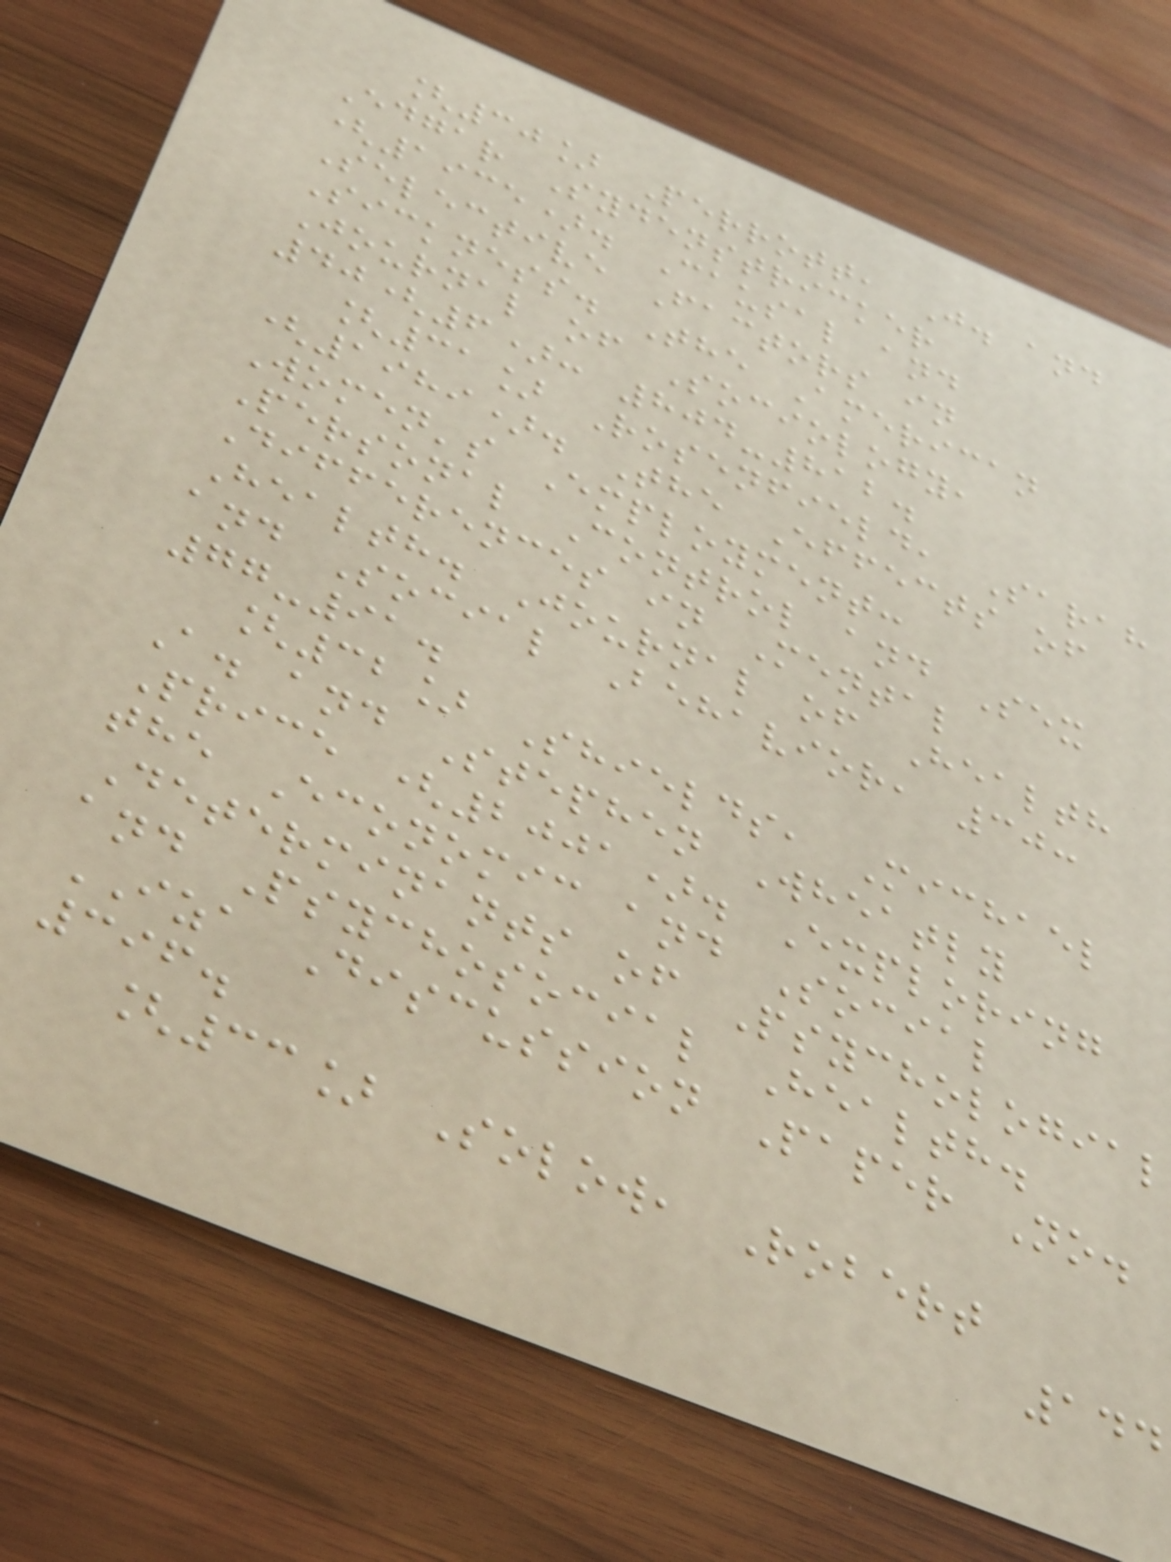[30] Perrott, J. and
Edgar Sydenstricker
(1935). Causal and
Selective Factors in
Sickness. The American
Journal of Sociology,
40(6): 804-812.
[31] Rosenfield, Sarah
(1989). The Effects of
Women's Employment:
Personal Control and Sex
Differences in Mental
Health. Journal of Health
and Social Behavior, 30:
77-91.
[32] Shields, Michael
A. and Stephen Wheatly
Price (2001). Exploring
the Economic and Social
Determinants of Psychologial
and Psychosocial Health.
IZA Discussion Paper No.
396.
[33] Solow, Robert
144
